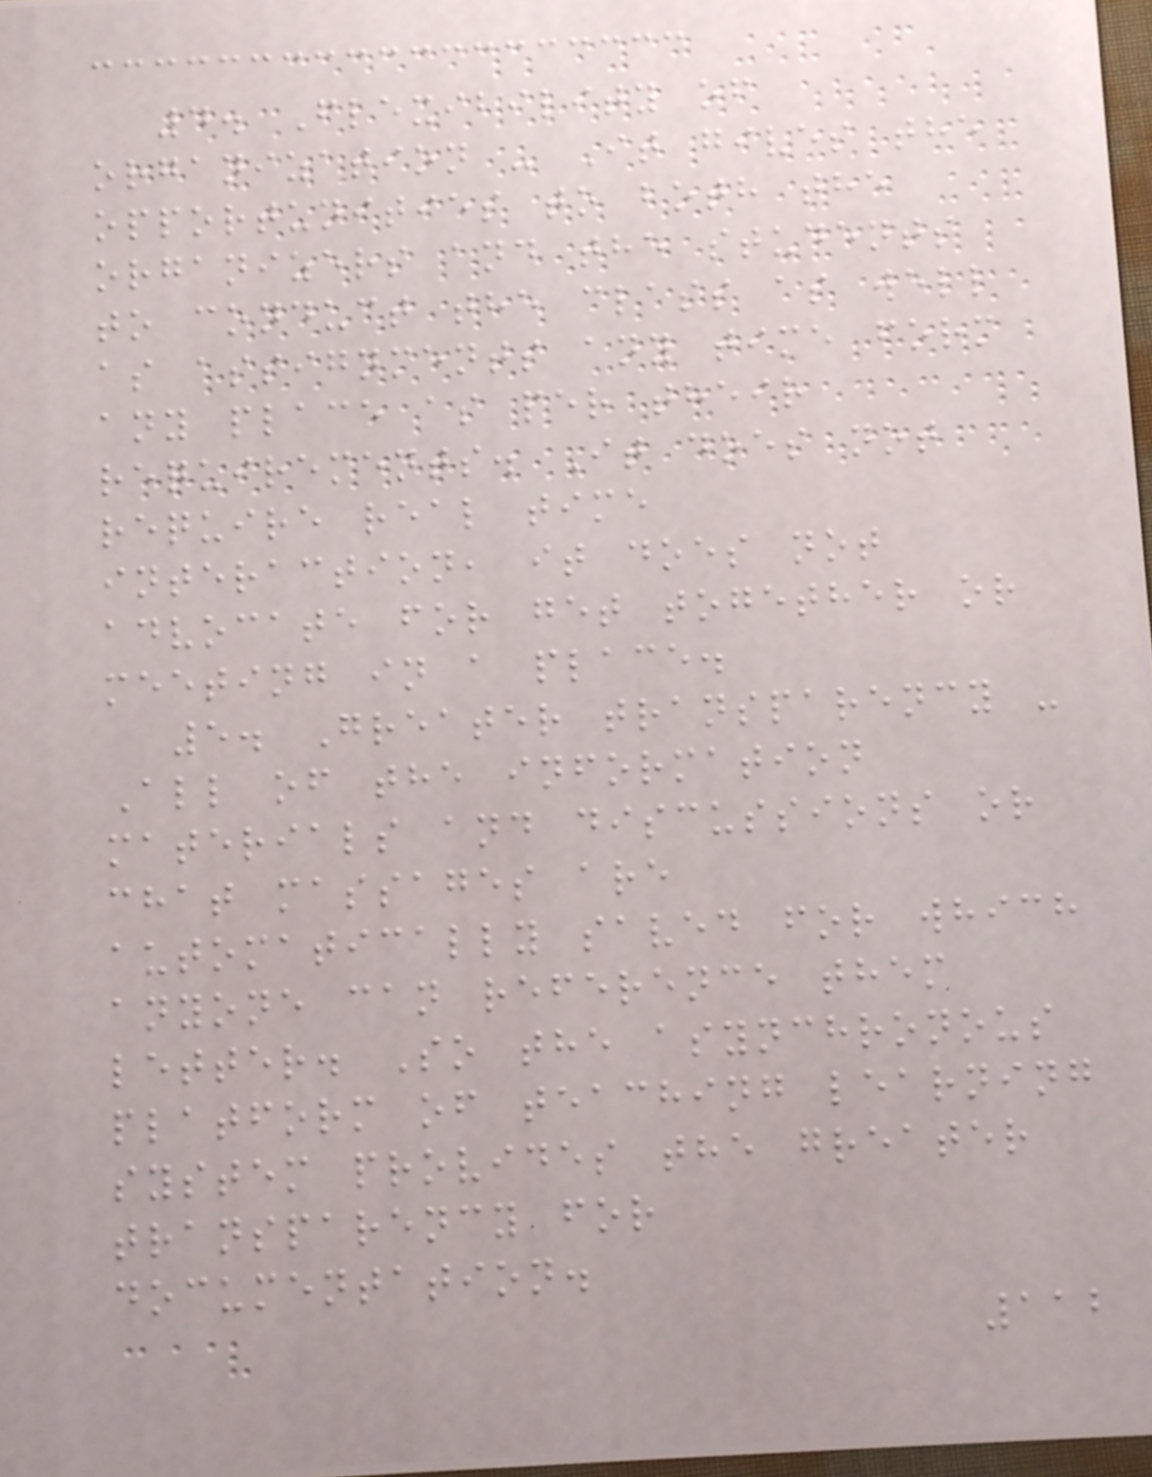4. Flexibility of
organization - It gives the
opportunities to both the
organizers and the students
to conduct the class as well
as assignments any time form
any place as per their
requirements. It does not
require real time
interaction, it does not
advocate for get together or
meeting in a place.
5. Greater transparency -
All of the information
materials and discussions or
chat massages are
automatically saved for which
anyone can reference them
letter. So the asynchronous
platform of teaching learning
system provides the greater
transparency for
documentation.
112
